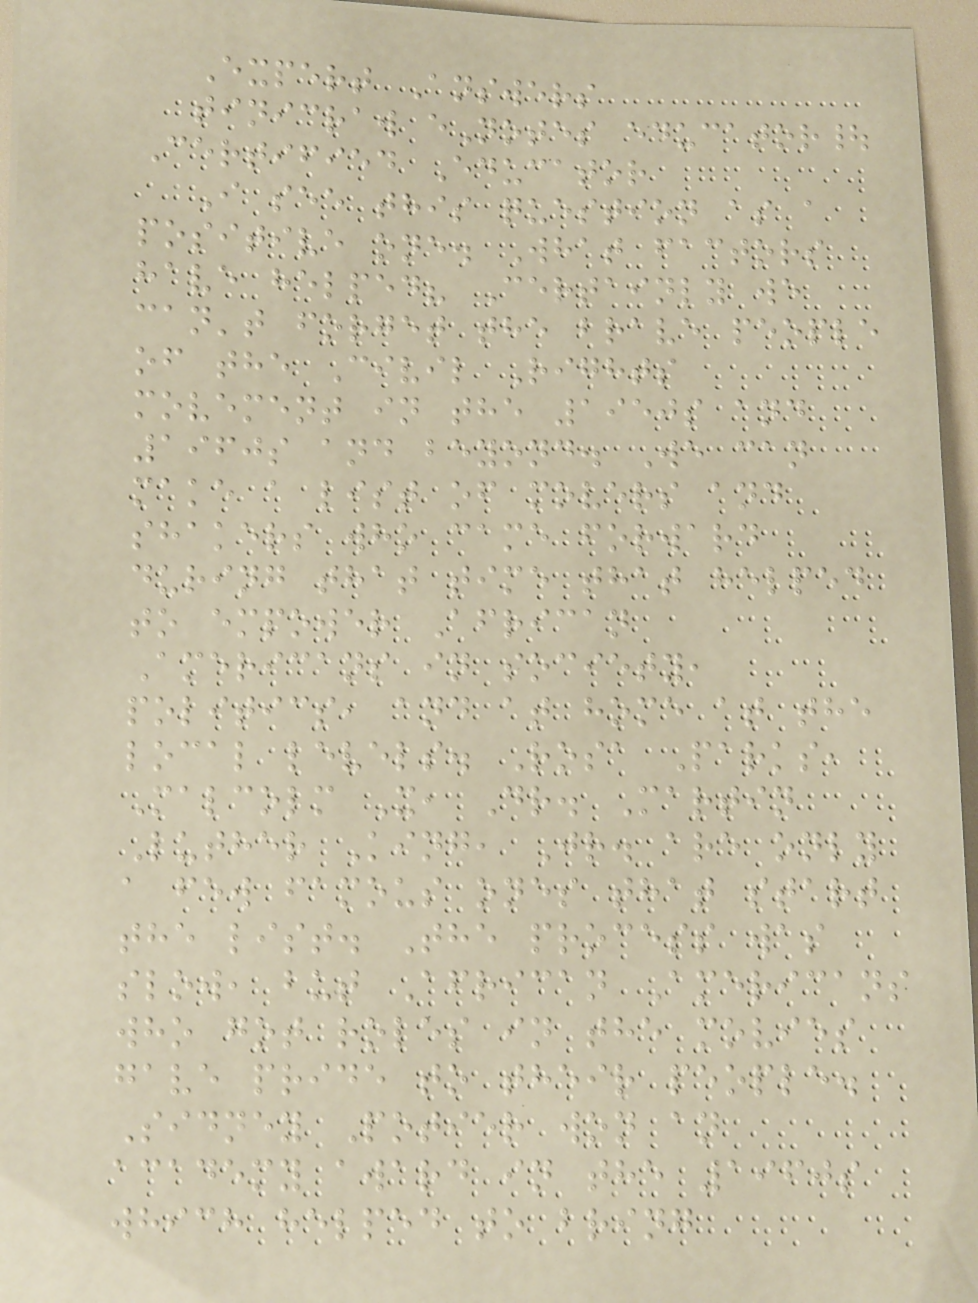Expert Answers
tinicraw eNotes educator|
Certified Educator
I see this question as a
positive one. What factors
have helped? Certainly we
can't forget the brave people
of the Civil Rights
movement in the 1950s and
1960s and beyond. We can
make a list of movers and
shakers who came forward
during that time that helped
to empower African
Americans in society,
politics, and at home at the
local levels. Rosa Parks,
Malcolm X, Dr. Martin
Luther King, Jr. are only
a few famous ones that start
the list. The process was
slow, but African Americans
who got roles in the movies
gave pride to their people.
Sidney Potier won an
academy award in the 1960s
which helped to bring
